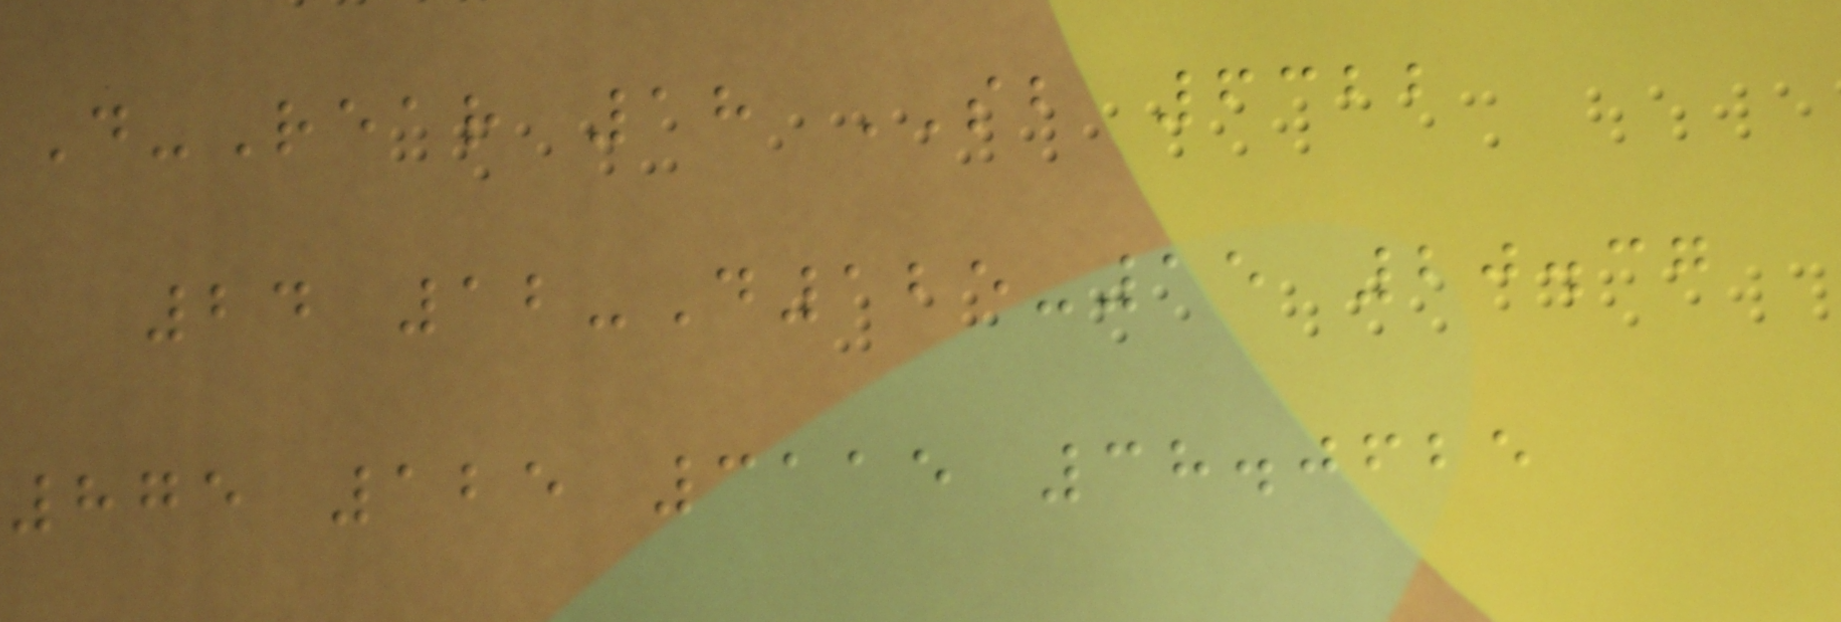D-Rear 18 SB 6322
24 12-D125-15 20.37
875 125 3115 38.0625
